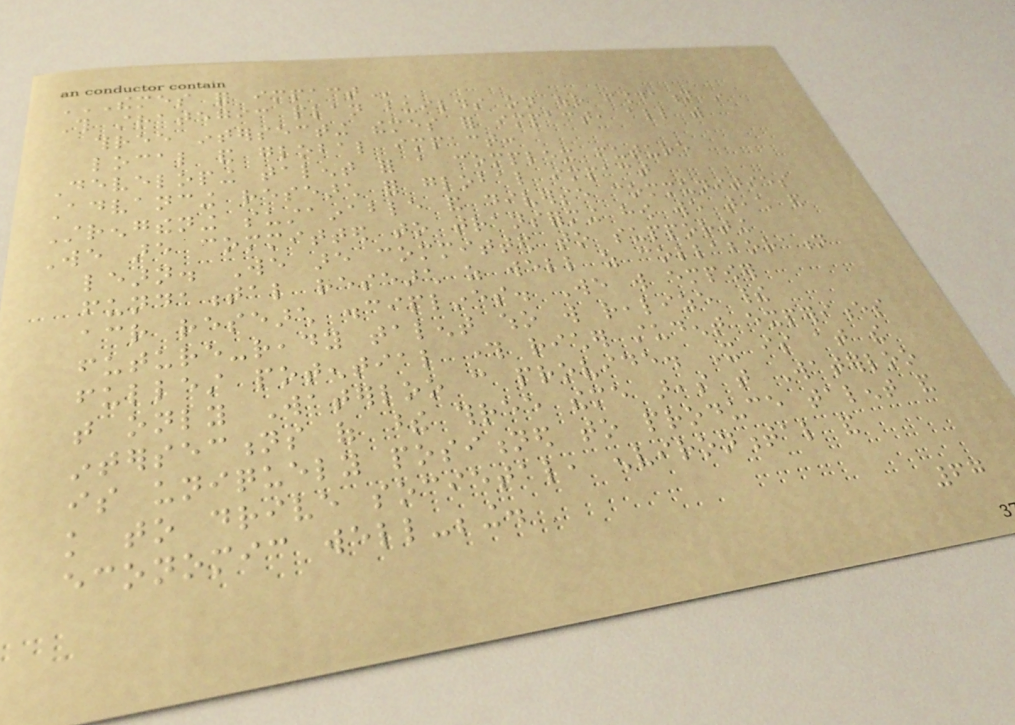THEMES FOR IMPACT
This strategic plan builds on our foundation in
three intersecting themes for impact, all with
local and global impact:
Developing talent for a complex future
Advancing research for global impact
Strengthening sustainable and diverse communities
We are committed to transforming how we teach and
learn. We are committed to supporting
fundamental research as well as collaboration
across research disciplines. We will empower
future-ready talent who will realize their
fullest potential through richer student experiences
that only Waterloo can provide. It is at the
intersections of these three theme areas that Waterloo
is uniquely positioned to produce talent and
knowledge to drive societal, environmental and
economic well-being.
67
